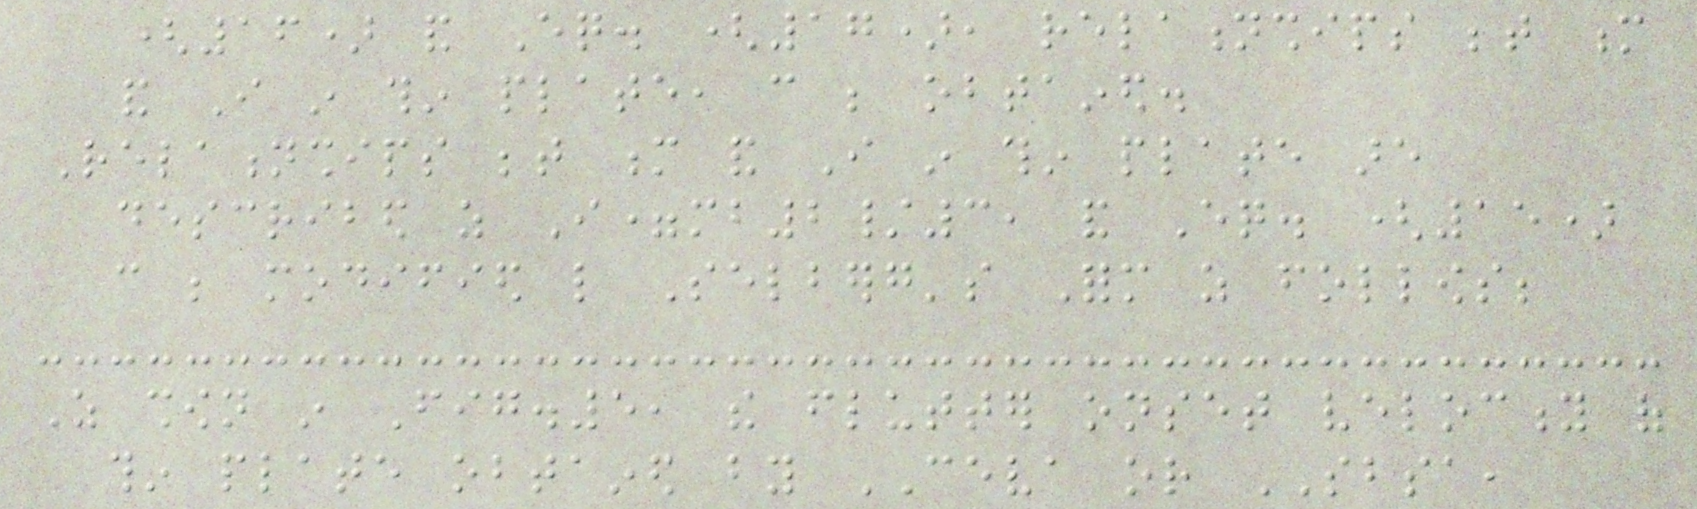(16) and Eq. (17), relationships between m
and I in thin plate, can be obtained.
Relationships between m and I in thin plate are
described as I=mb2/3, and Eq. (15)
can be modified like Selberg's Form as follows;
As shown in Fig.5, the flutter onset velocity of
thin plate obtained by CEVA or SBSA,
